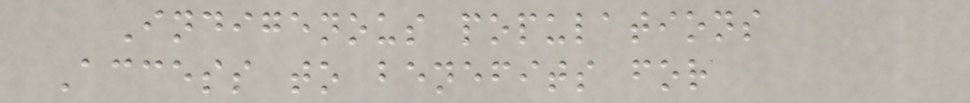Indigenous populations
Access to benefits for
